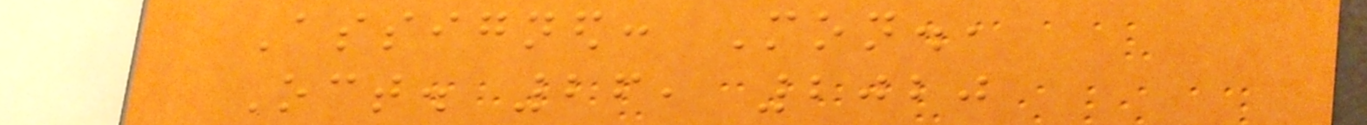Assigned: Mon.,
Oct. 26, 2020
